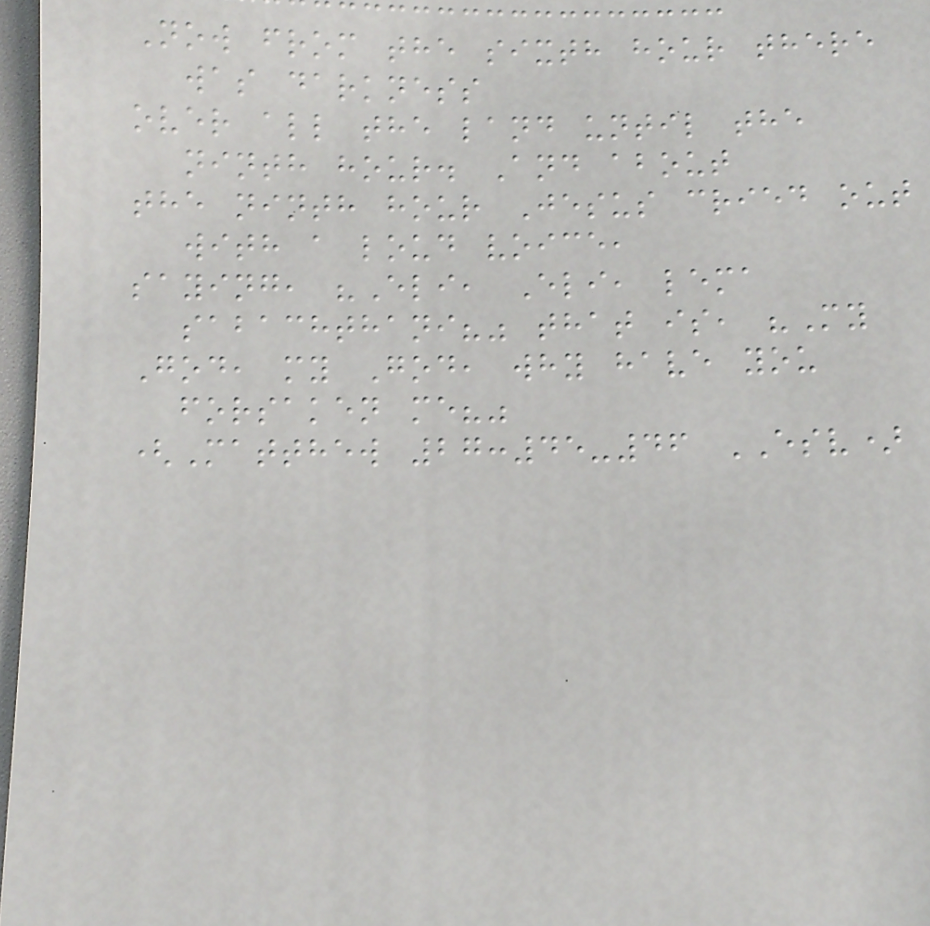Now from the sixth hour there
was darkness
over all the land until the
ninth hour. And about
the ninth hour Jesus cried out
with a loud voice,
saying, "Eli, Eli, lema
sabachthani?" that is, "My
God, my God, why have you
forsaken me?"
(Matthew 27:45-46 ESV)
